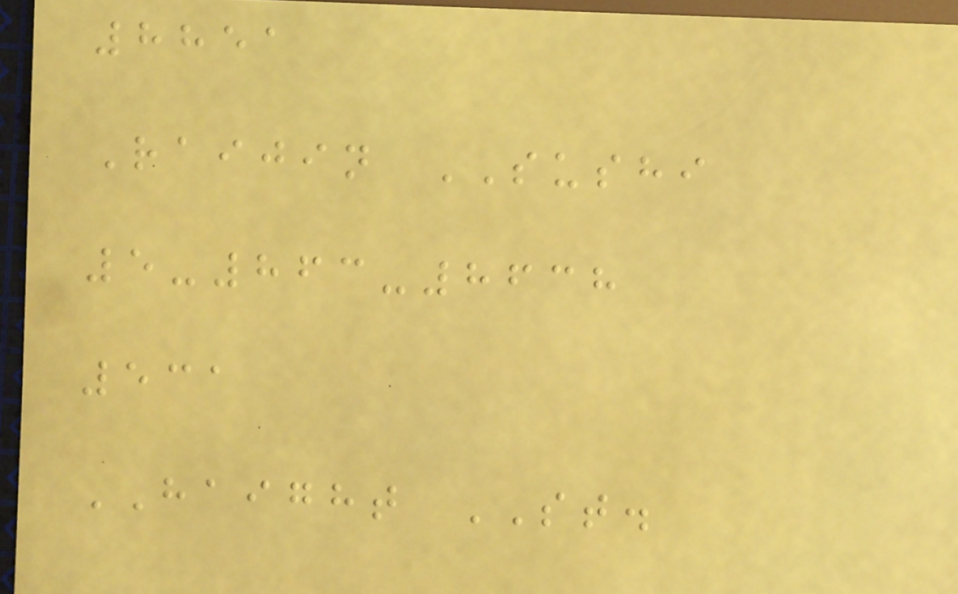8851
Raijin SUSHI
5-863-8638
531
HAIGHT ST.
